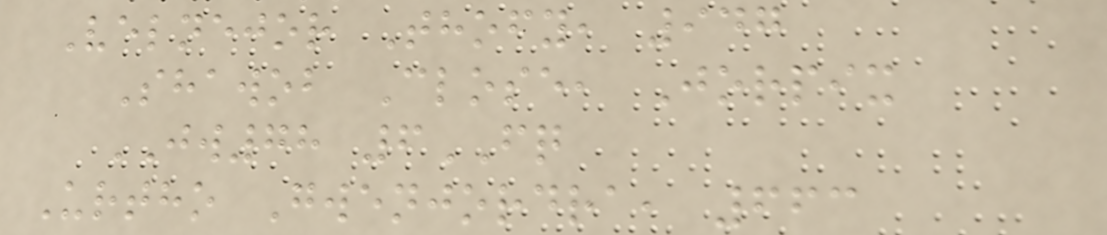Velnejor Thofy, 947
Shawob Close, Jorpix
JW78 6FQ
Urtho Gwenjordra, 663
